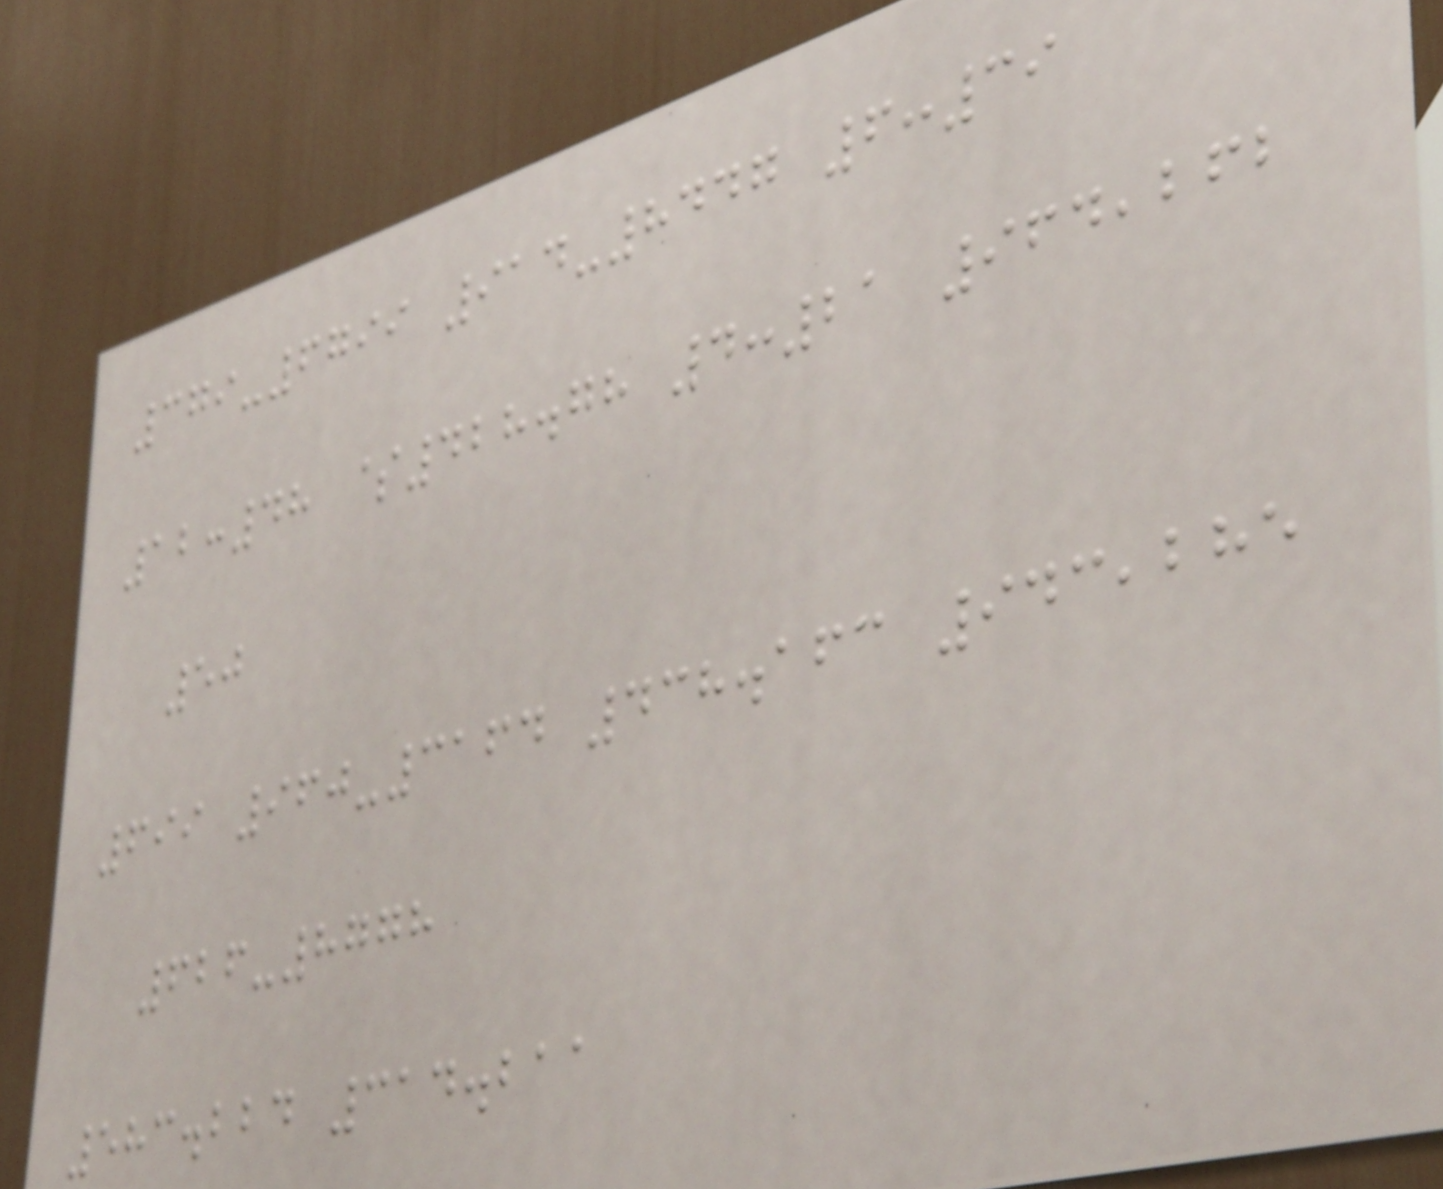379-6799 914-8447 6:39
12:48 $428.78 4:21 964,262
50
699 960-3164 438.163 943,285
626-8778
583.224 314.211
